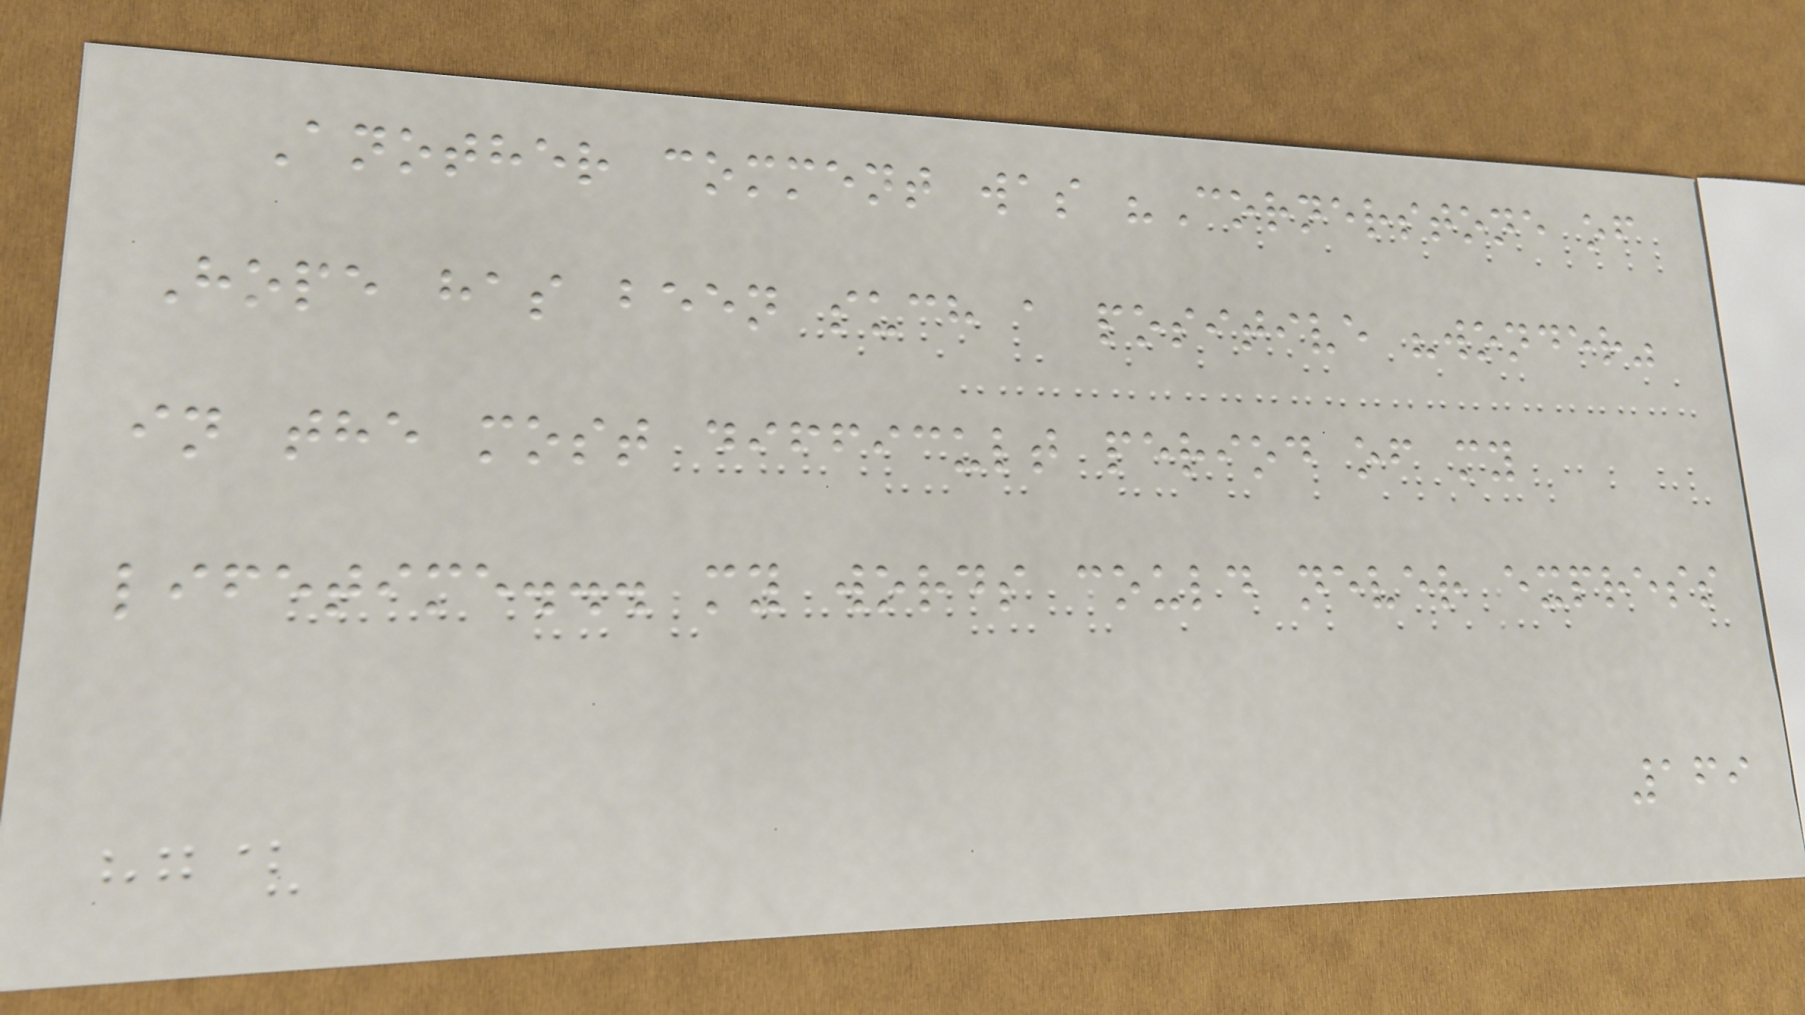Another comment was "Cornerstone of
Hope has been such a positive "wonder"
in the most difficult period of my
lifetime... my words could never express
169
